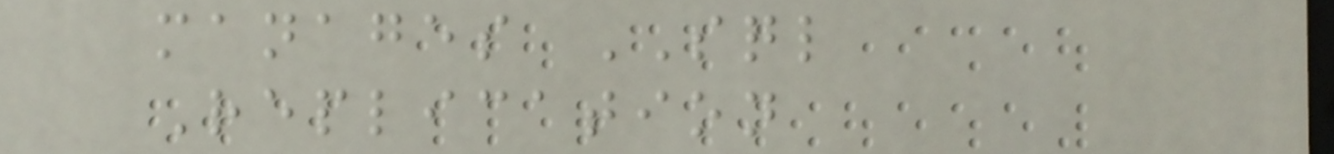manages SQL
Replication
